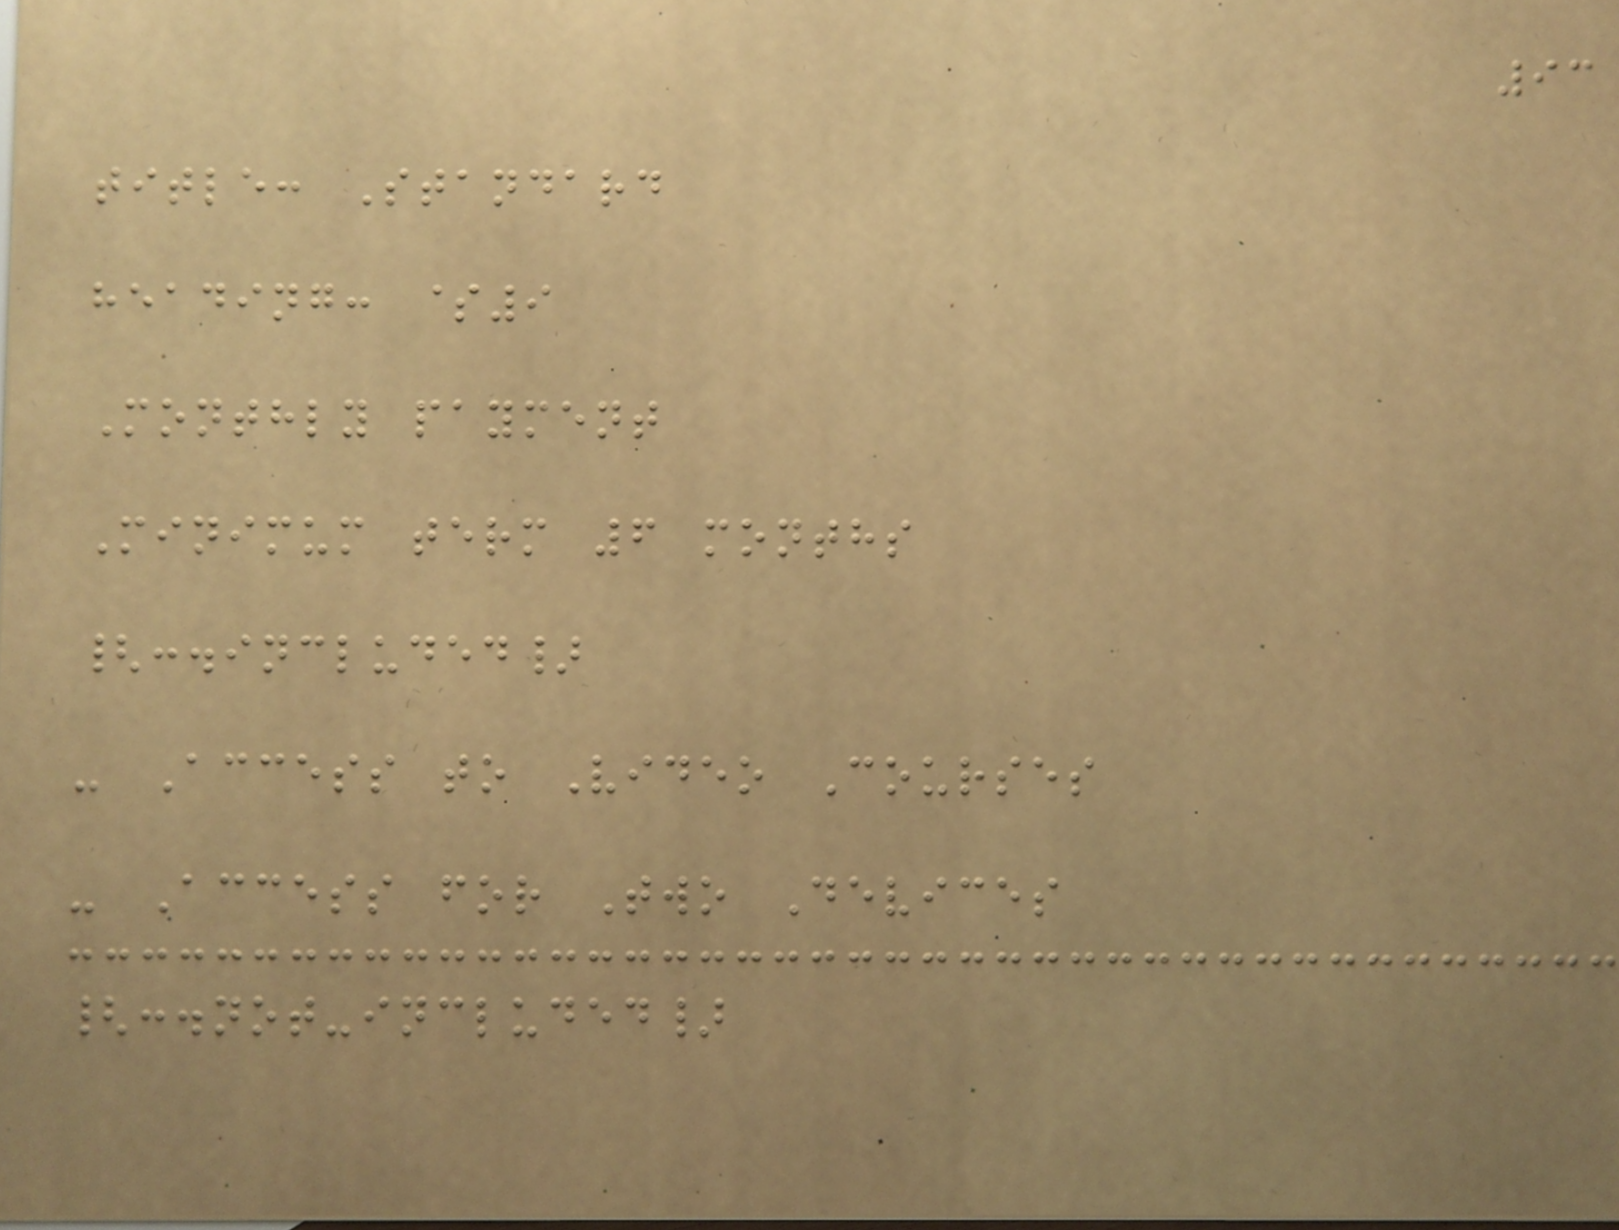93
title: Standard
heading: $9
Monthly payment
Minimum term 6 months
{:.included}
- Access to Video Courses
- Access for Two Devices
{:.not-included}
